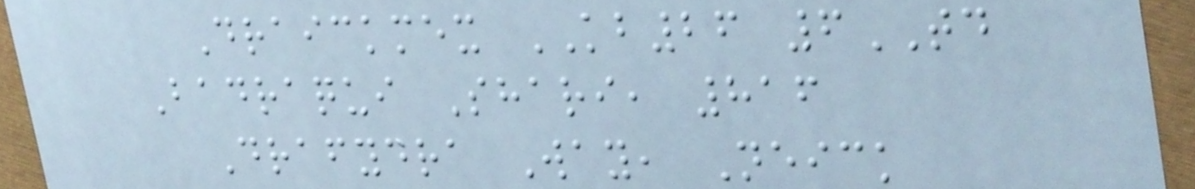Draickmex KB26 6TD
Badraqui Shari, 816
Drafydra Way, Neick
